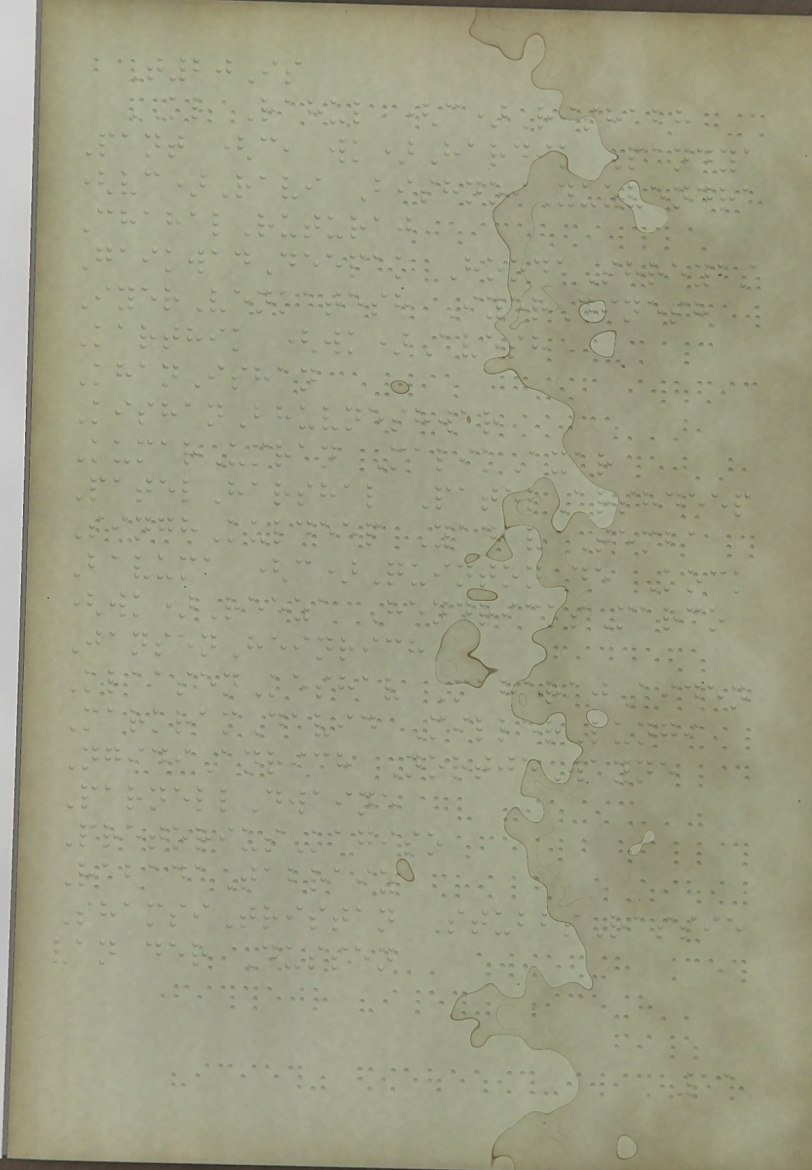T20Is
KL Rahul (c)Rishabh
Pant (c, wk)Hardik Pandya
(vc)Ravi BishnoiYuzvendra
ChahalRuturaj
GaikwadDeepak HoodaShreyas
IyerVenkatesh IyerDinesh
Karthik (wk)Avesh
KhanIshan
KishanBhuvneshwar
KumarUmran MalikAxar
PatelHarshal PatelArshdeep
SinghKuldeep Yadav Temba
Bavuma (c)Quinton de Kock
(wk)Reeza HendricksMarco
JansenHeinrich
KlaasenKeshav MaharajAiden
MarkramDavid MillerLungi
NgidiAnrich NortjeWayne
ParnellDwaine
PretoriusKagiso
RabadaTabraiz
ShamsiTristan StubbsRassie
van der Dussen
11
